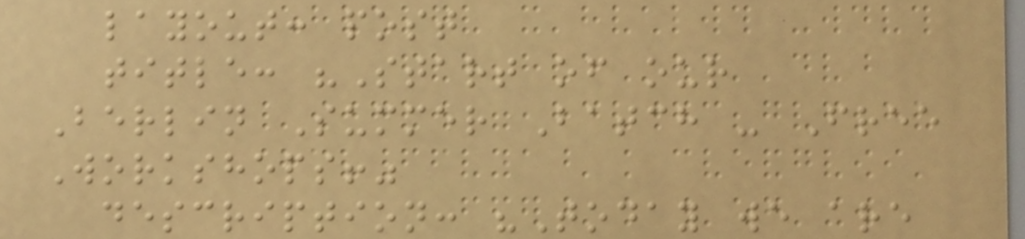layout: post
title: "Start of our
Berlin Summer Batch - Free
Workshops!"
description: "Today we are
